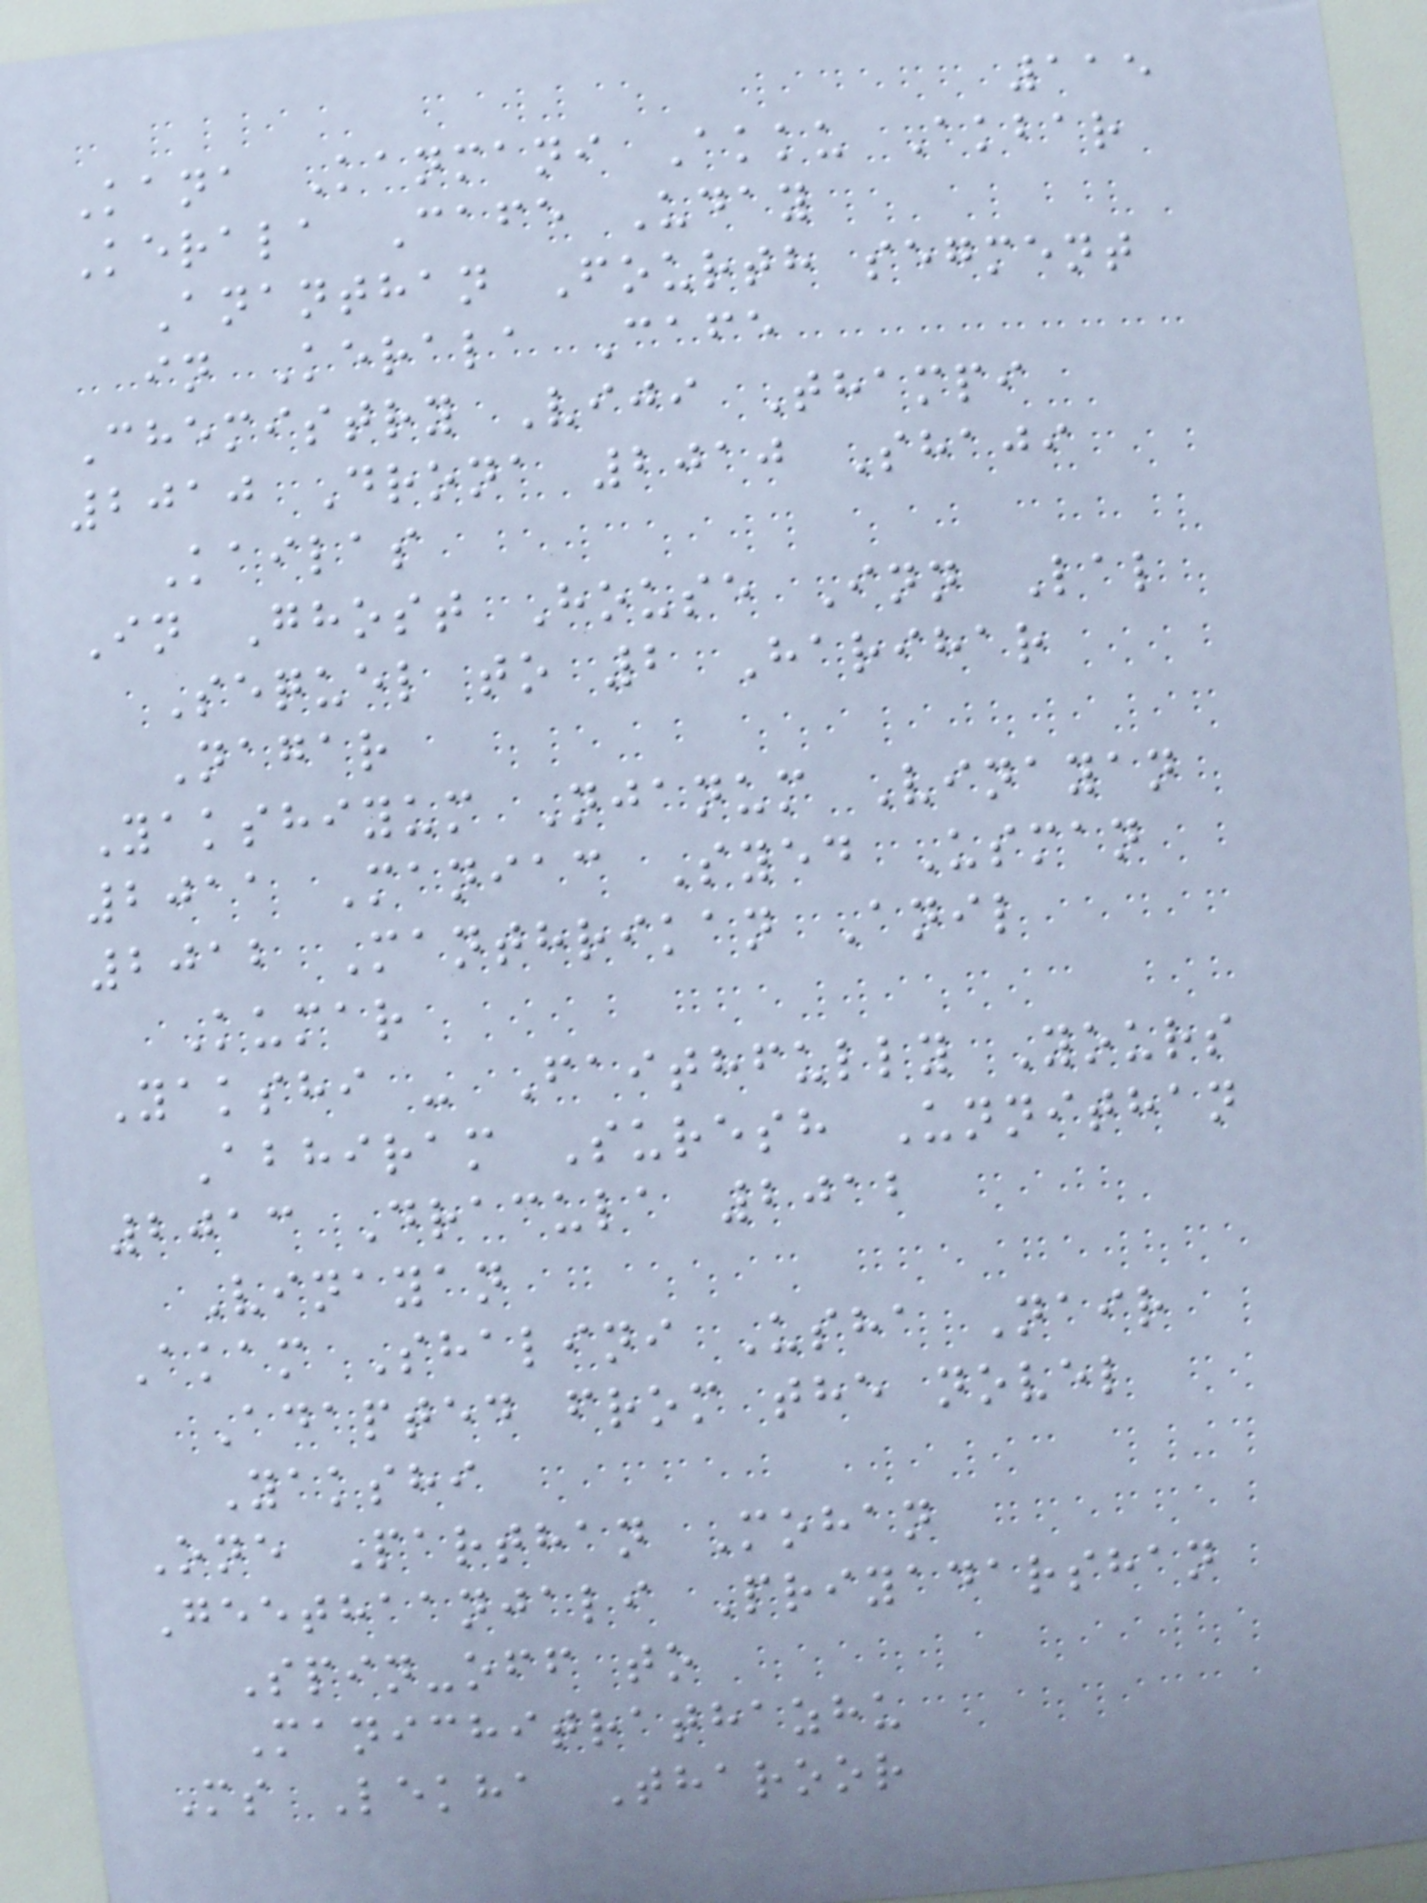115
Kana Kanmani Akku Akbar
Kerala Cafe Uday
Ananthan Fourth segment
in Kerala Cafe
Chemistry Viji Thampi
2010 Drona 2010 Shaji
Kailas
In Ghost House Inn Lal
Sequel to 2 Harihar
Nagar
Yakshiyum Njanum Vinayan
2011 Maniac Syed Usman
2012 Manthrikan Anil
Kumar
Yakshi - Faithfully Yours
Abhiram Suresh Unnithan
2013 Dracula 2012
Vinayan
Akam Shalini Usha Nair
Adapted from the novel
Yakshi
One Parthan Mohan
Geethaanjali Priyadarshan
Spin-off to
Manichitrathazhu
Ms Lekha Tharoor
